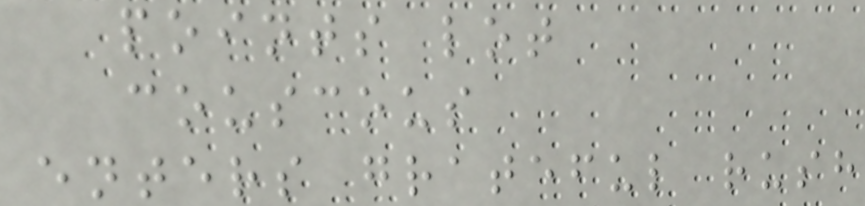points lot
couscous
enters grateful rush
